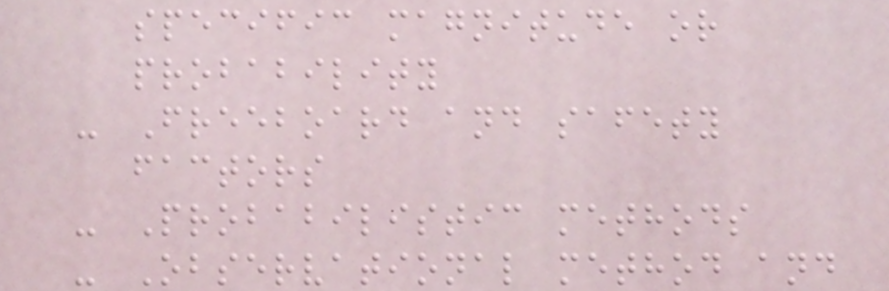specific magnitude or
probability
- Freeboard and safety
factors
- Probabilistic methods
- Observational method and
